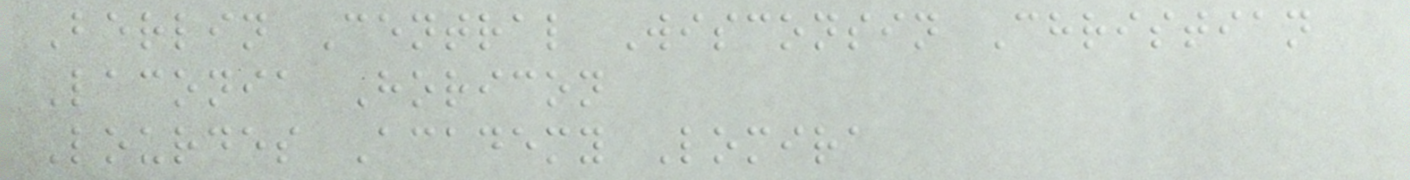Berlin Central Wisconsin Christian
Laconia Horicon
Lourdes Academy Lomira
